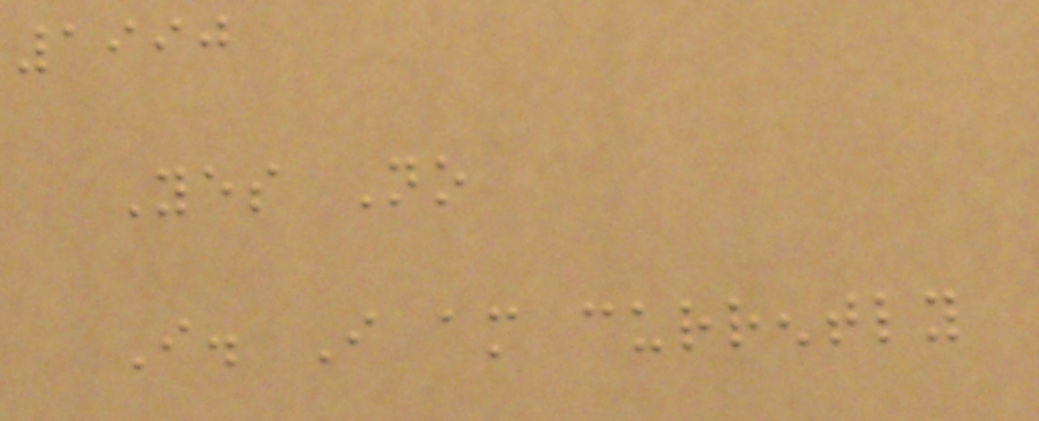1990
Yes No
I. I am currently
